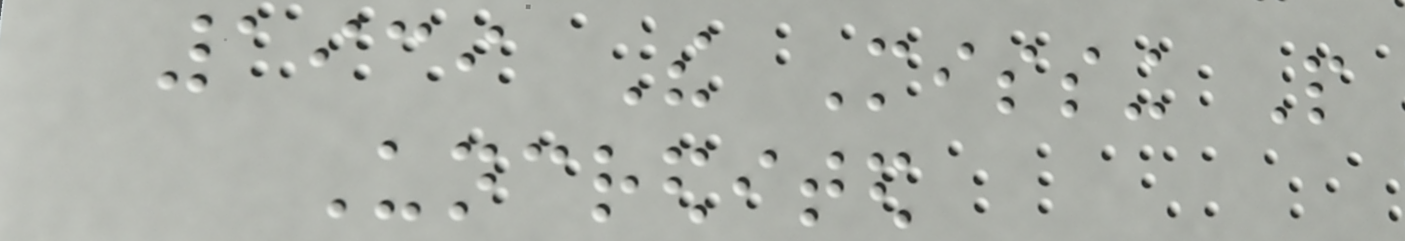1939 The Missing People
Uncredited
